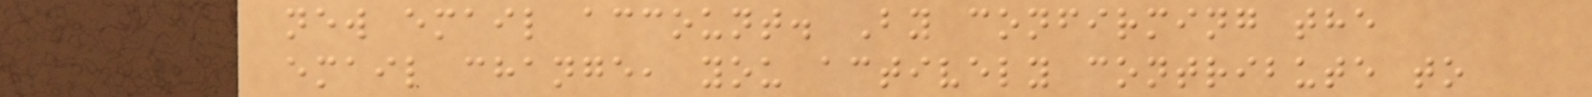new email account. By confirming the
email change, you actively contribute to
